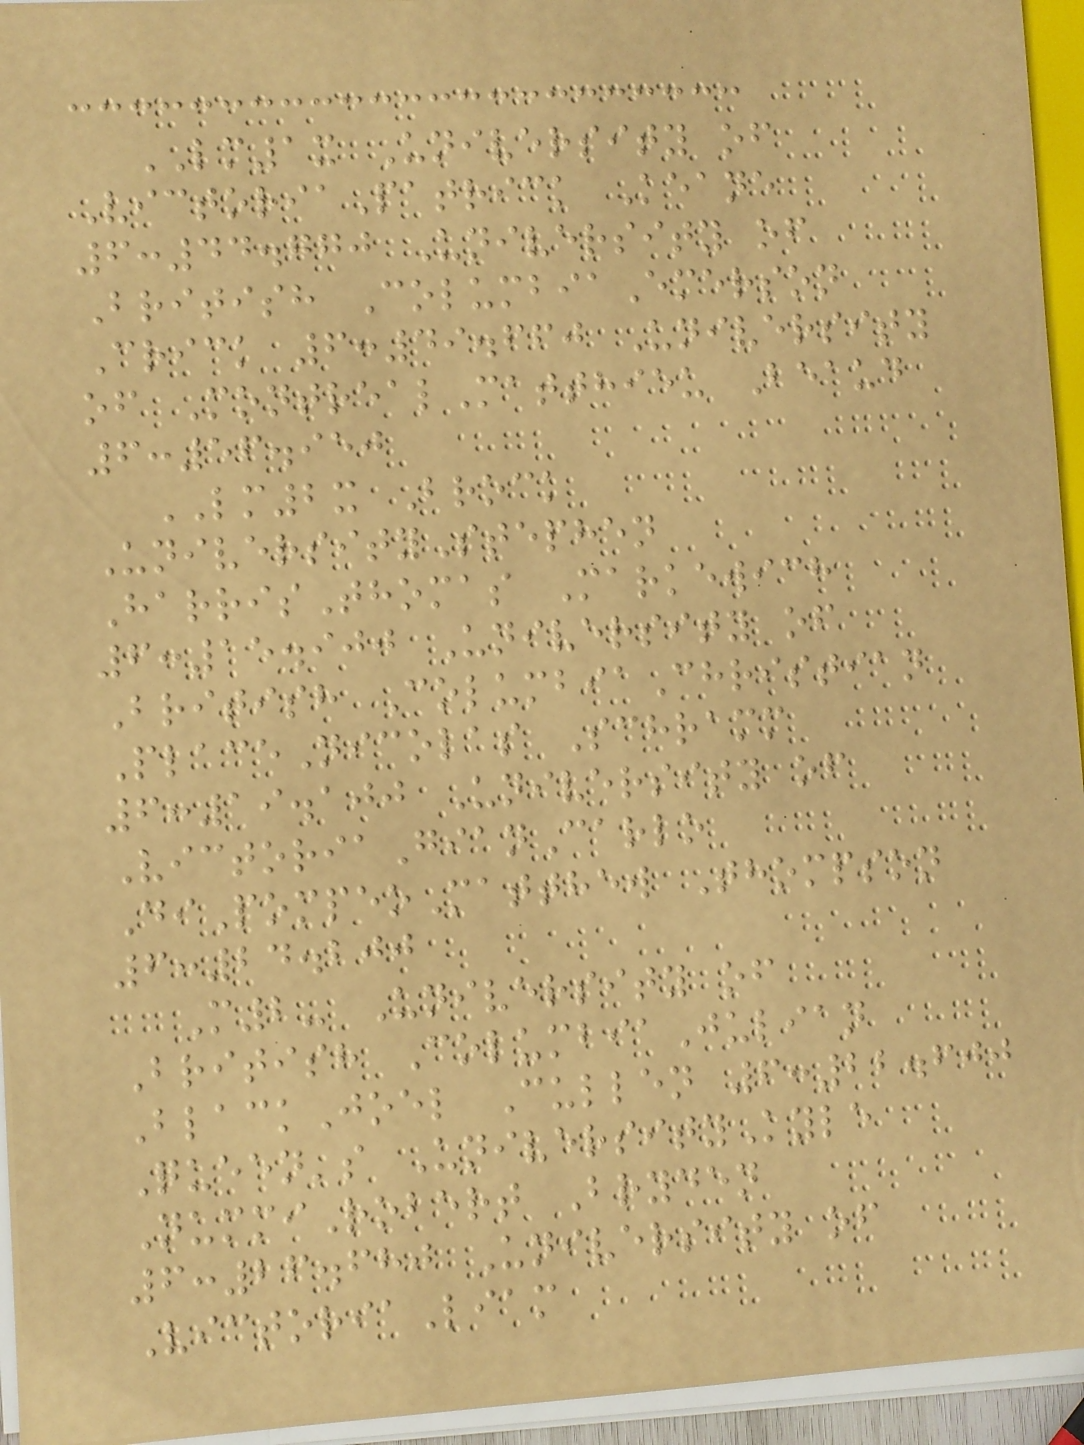LM1x University of
VictoriaPatrick Keane
6:44.770 University of
British ColumbiaEmerson
Crick 6:49.660 University
of MontrealMatthieu Beaud
6:56.950
LM2x Brock
UniversityStephen
HarrisThomas Markewich
6:15.900 University of
British ColumbiaChristian
PlaceNicolas Schramm
6:19.100 University of
VictoriaGianCarlo
DiPompeoMatthew Thompson
6:24.200
M2- University of
British ColumbiaJulian
BlackJoel Cullen 6:22.600
Queen's UniversityKyle
NummiRobert Bryden
6:26.680 University of
VictoriaLiam
